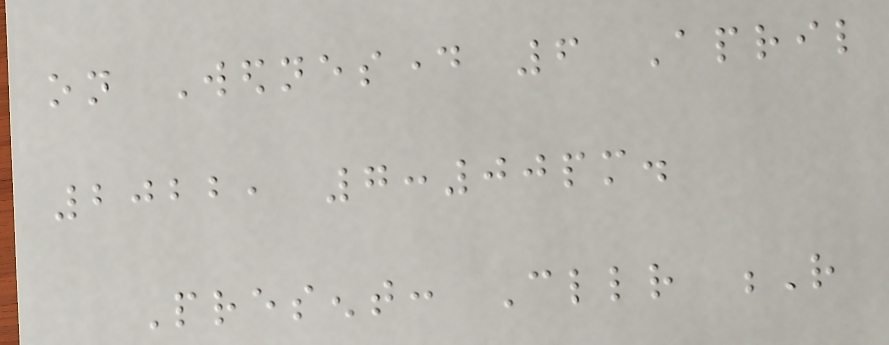on Wednesday 6 April
2022, 7:00pm.
Present: Cllr R
